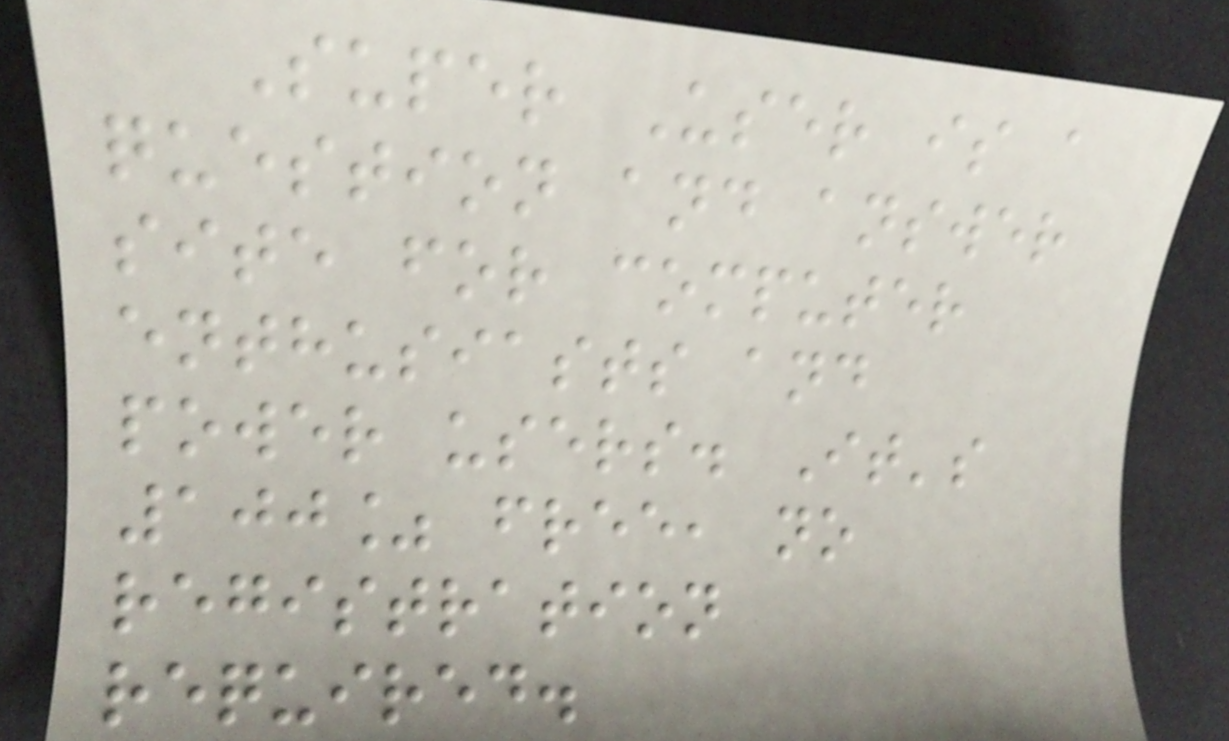Super User is a
question and answer
site for computer
enthusiasts and
power users. It's
100% free, no
registration
required.
